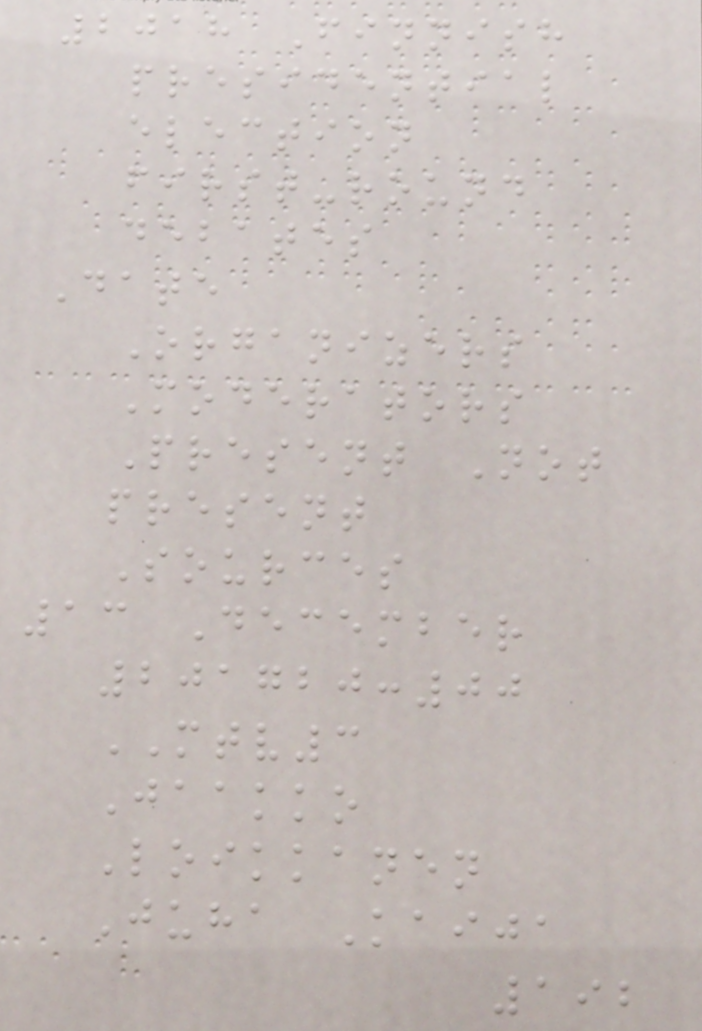2018 Finnish
presidential
election
first-round
debates
Date
Organizers
Moderators
Present Not
present
Sources
13 December
201720:00
MTV3
Jaakko
Loikkanen
Juha Kaija
192
